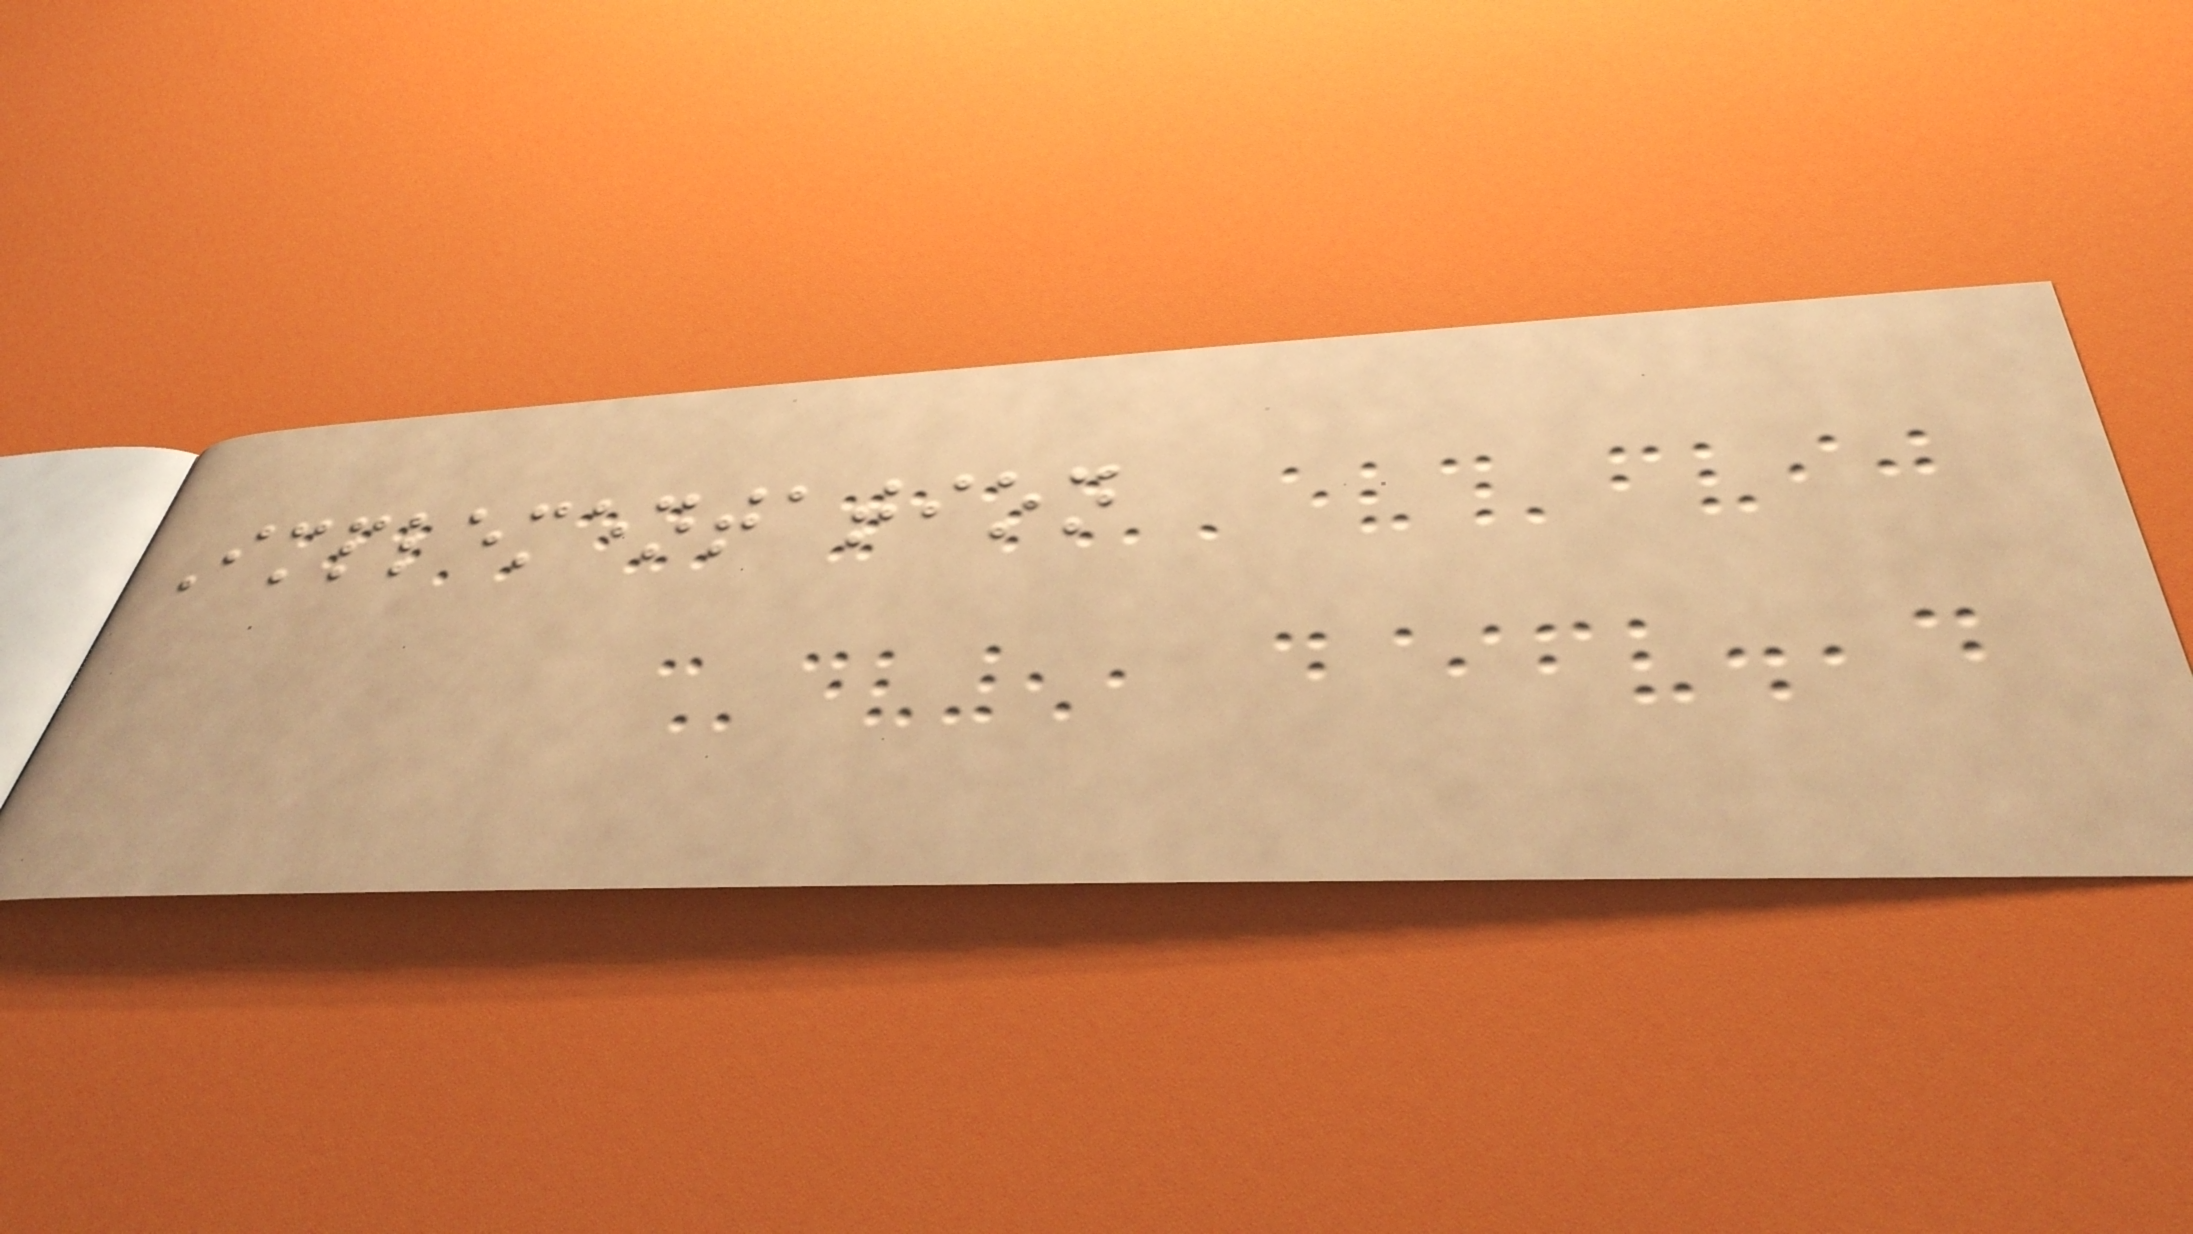Implementation
